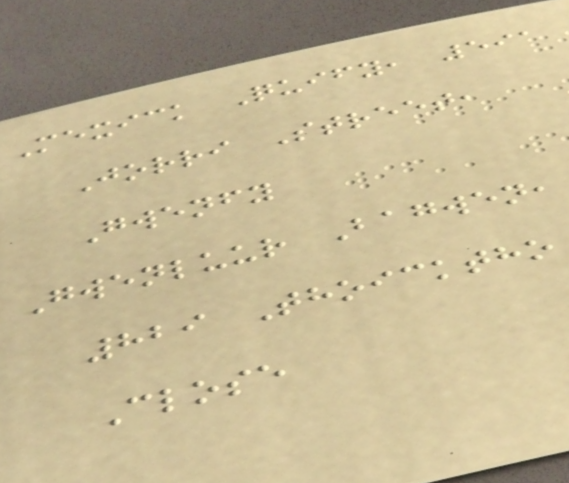Mexick Quify, 591
Jorri Street,
Gwenfy
Gwenluur Bagwen,
829 Thoicktho
Close
